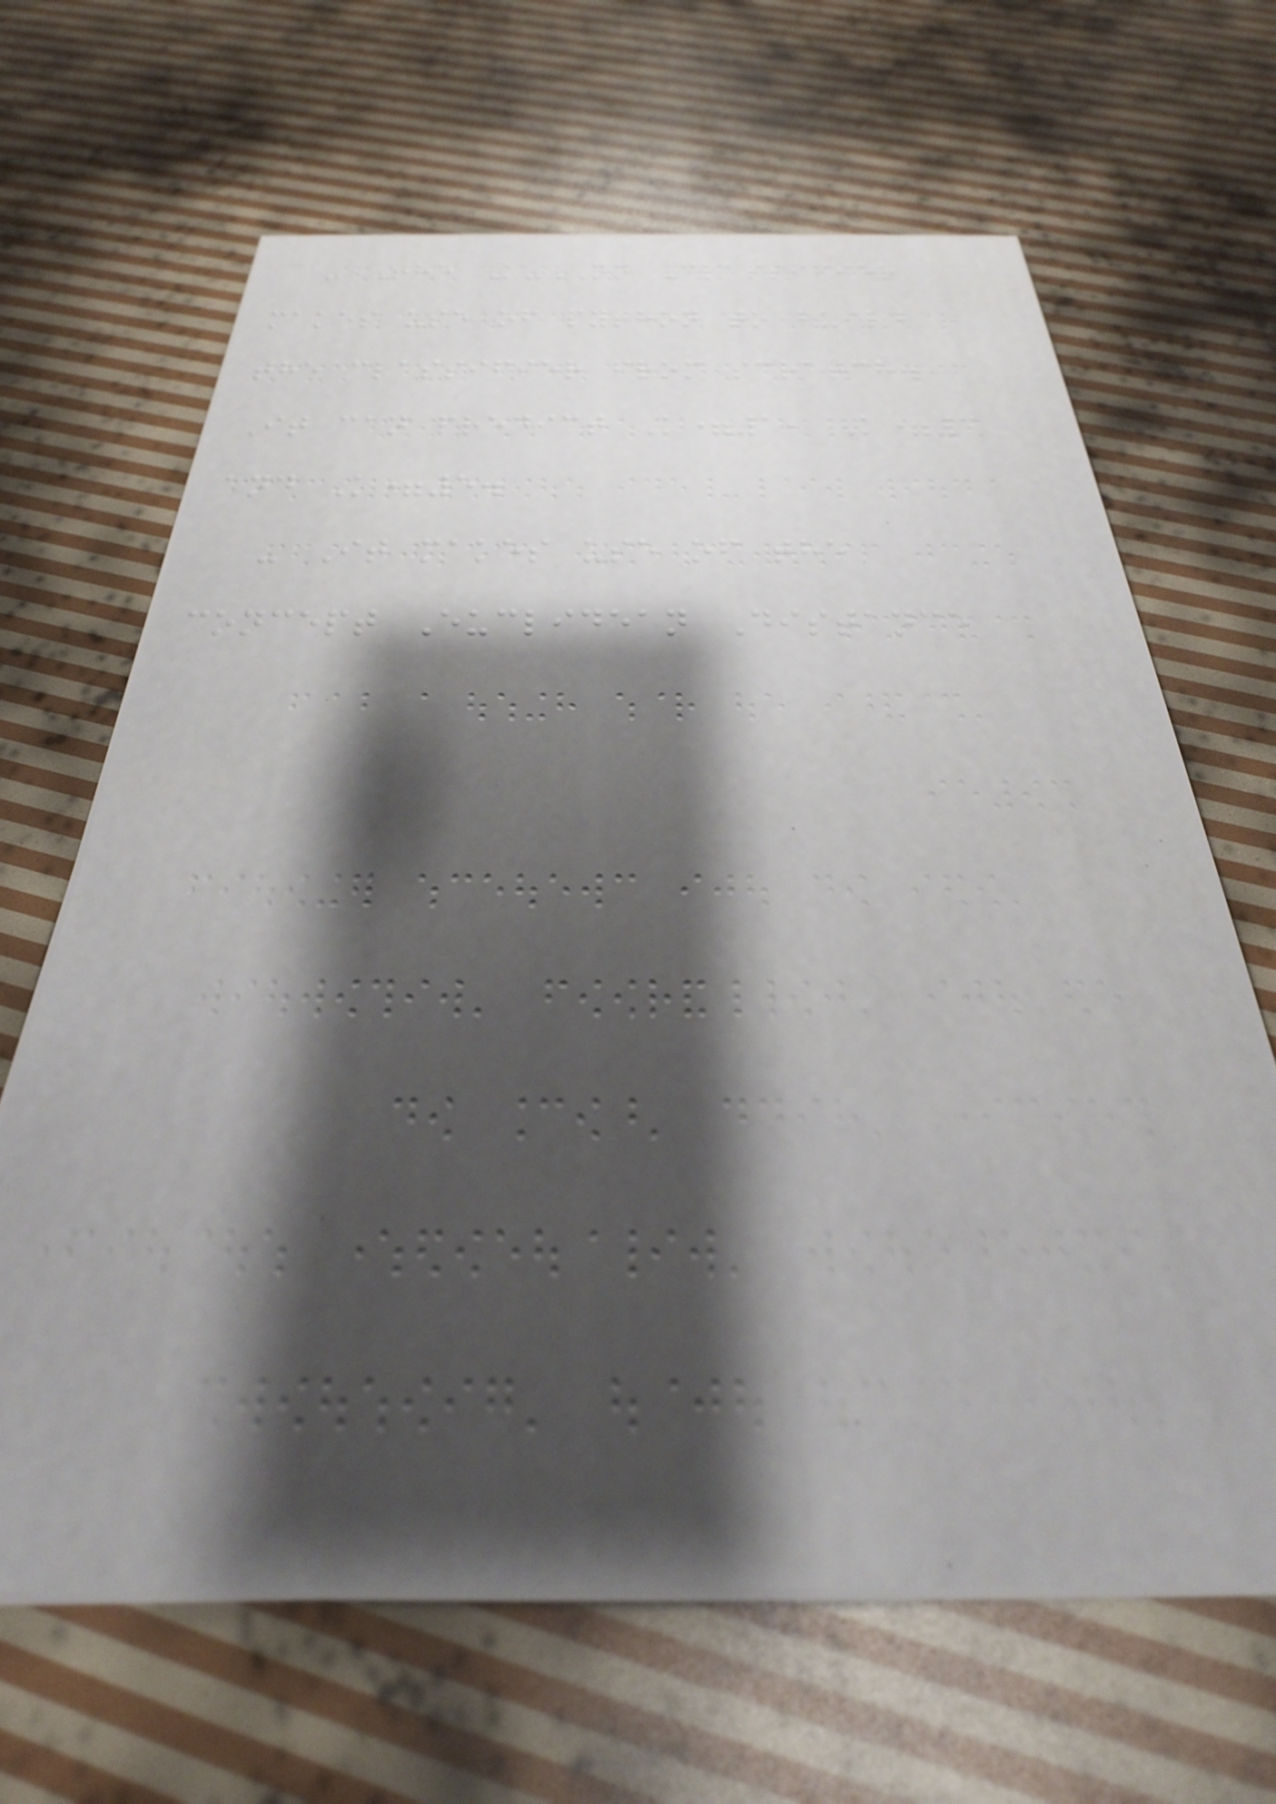- The K-NN Classifier
makes use of python to build
the classifier from scratch.
It can predict K=1, K=3
and K=5.
- It makes use of the
concept Euclidean Distance
